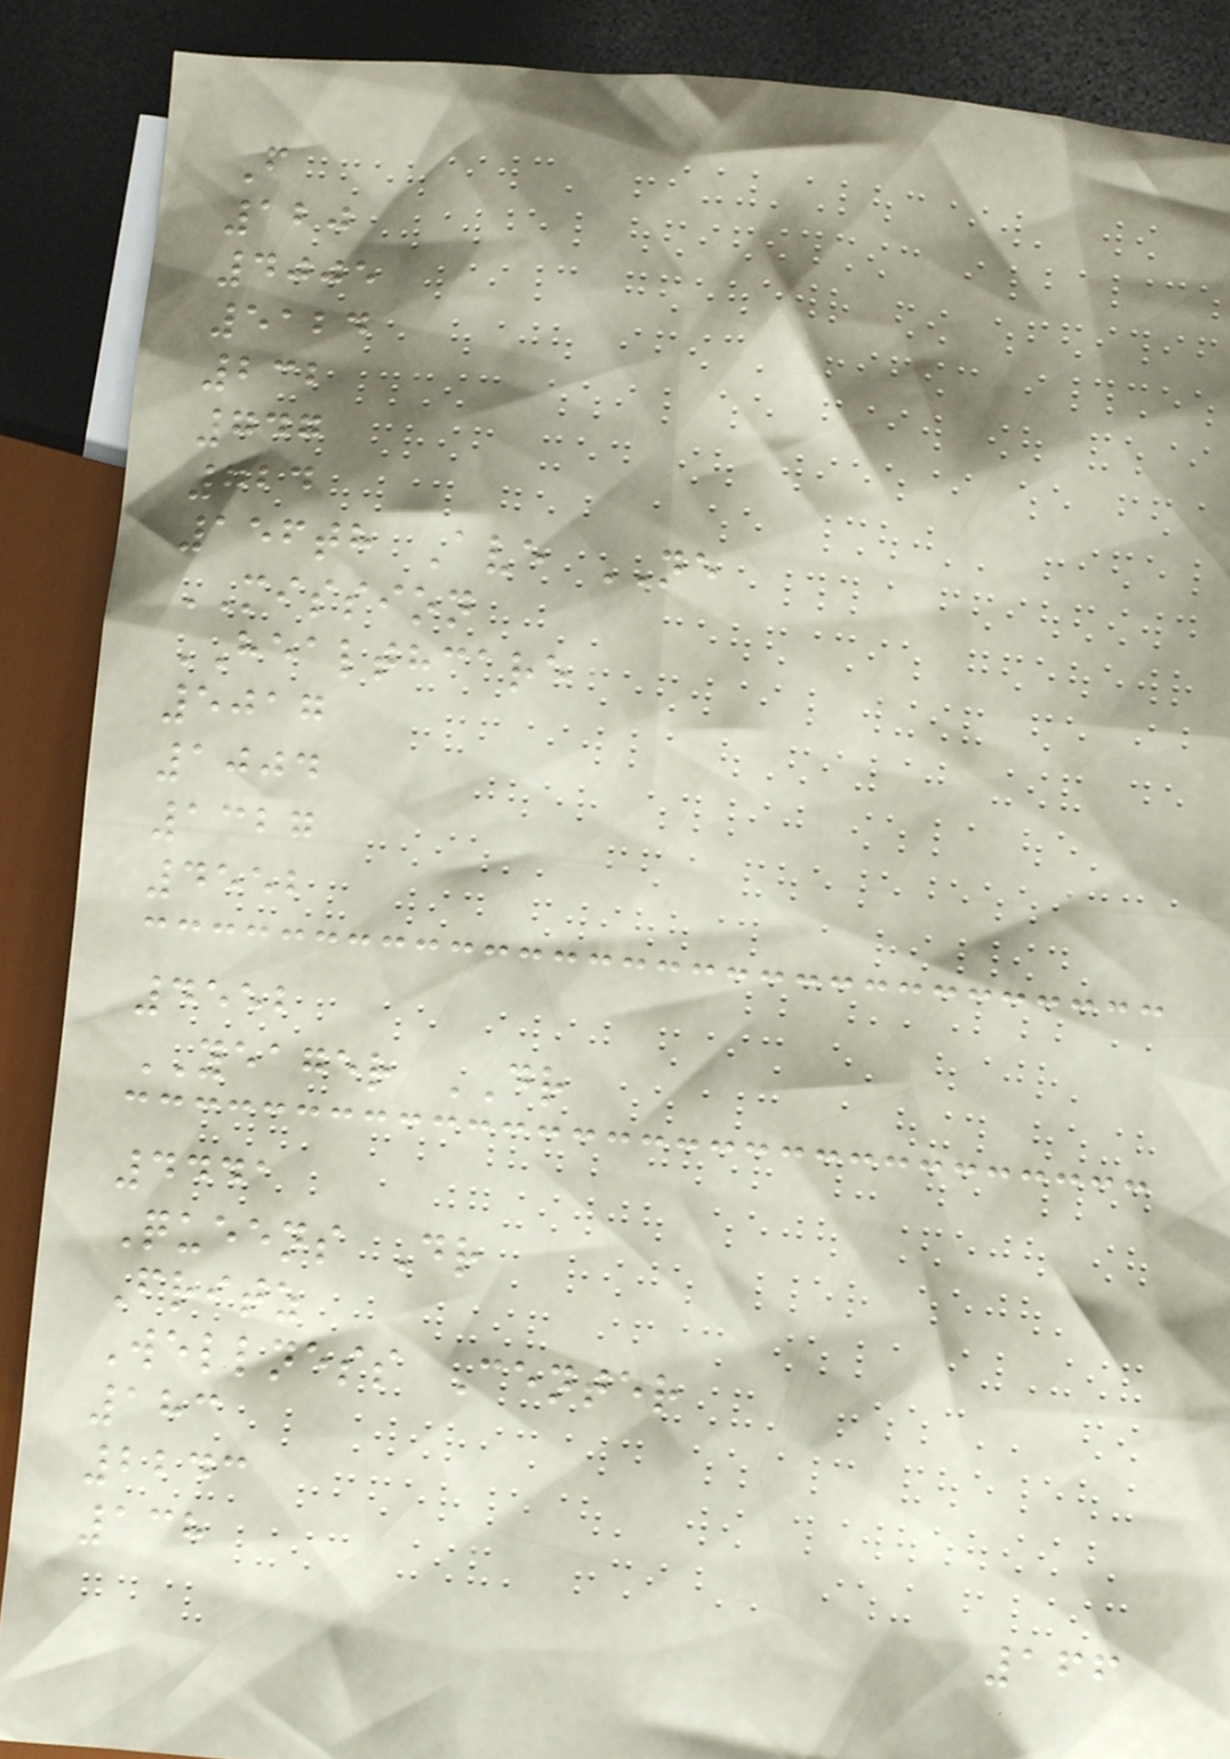F
120
4005
5124
232
747
724
156th Ave NE
MISSION
HEALTHCARE
5017
1004
1327
4552
4552
YEAGER DR
4441
Queens Dr
Fritz
Wellness Center
183
2243
138
166
